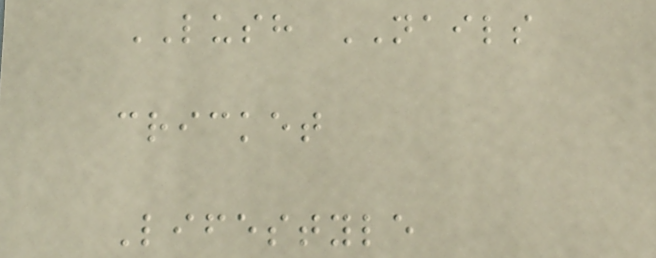LUSH NAILS
cricket
Lifestyle
